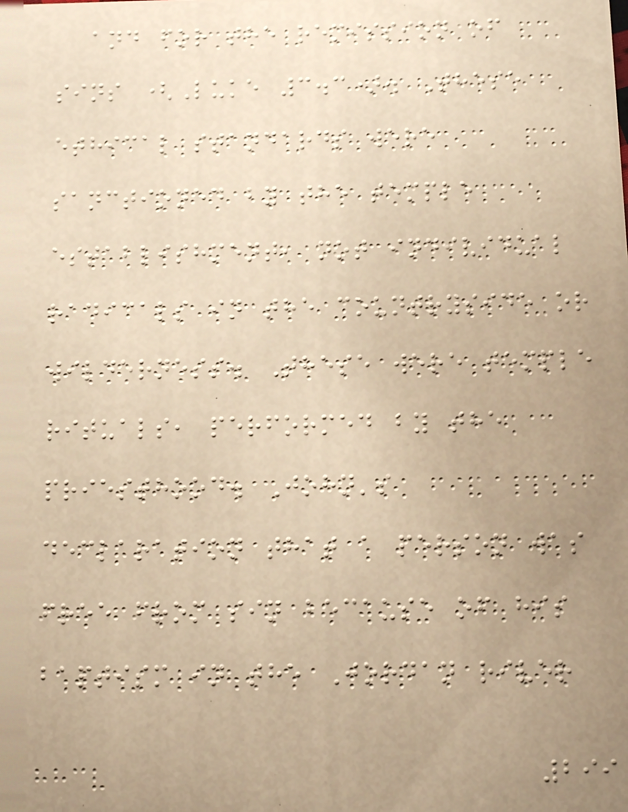and for the remission of
sins (Luke 3.3). These
ethical standards were
sanctioned by the temple
establishment, not individual
radicals in the countryside or
wilderness. These were temple
rituals, performed by the
priesthood. John's
declaration that a person was
free from sin because of his
baptism in the Jordan river
299
